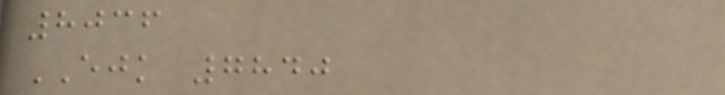8036
EJK 7840
